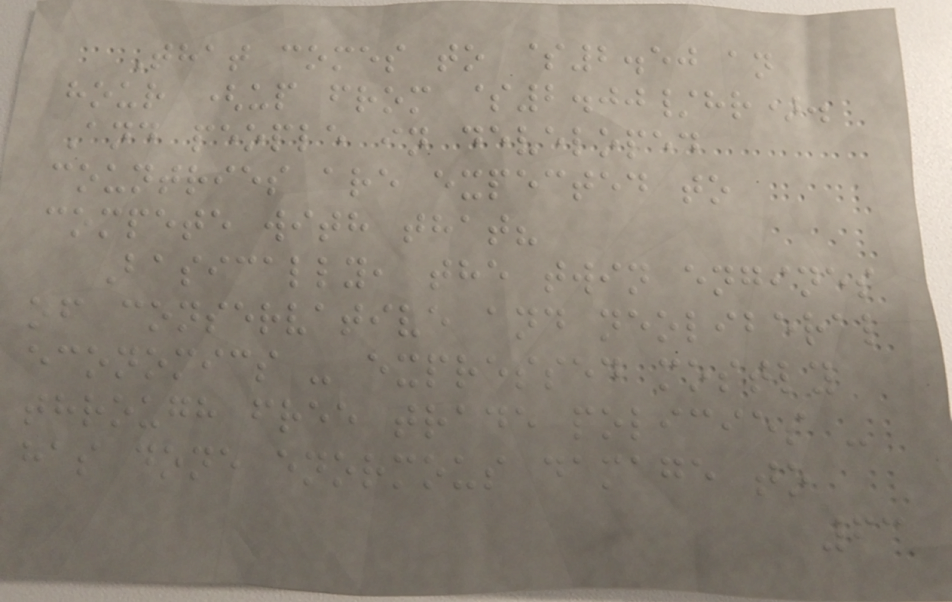That comes to $2.50 an
hour (up from $2.00/hr).
And people in developed
countries are expected to
compete with that?
Basically, the twin engines
of conservative and neoliberal
economics - expressed mostly
through free trade policies -
has done enormous damage to
63
